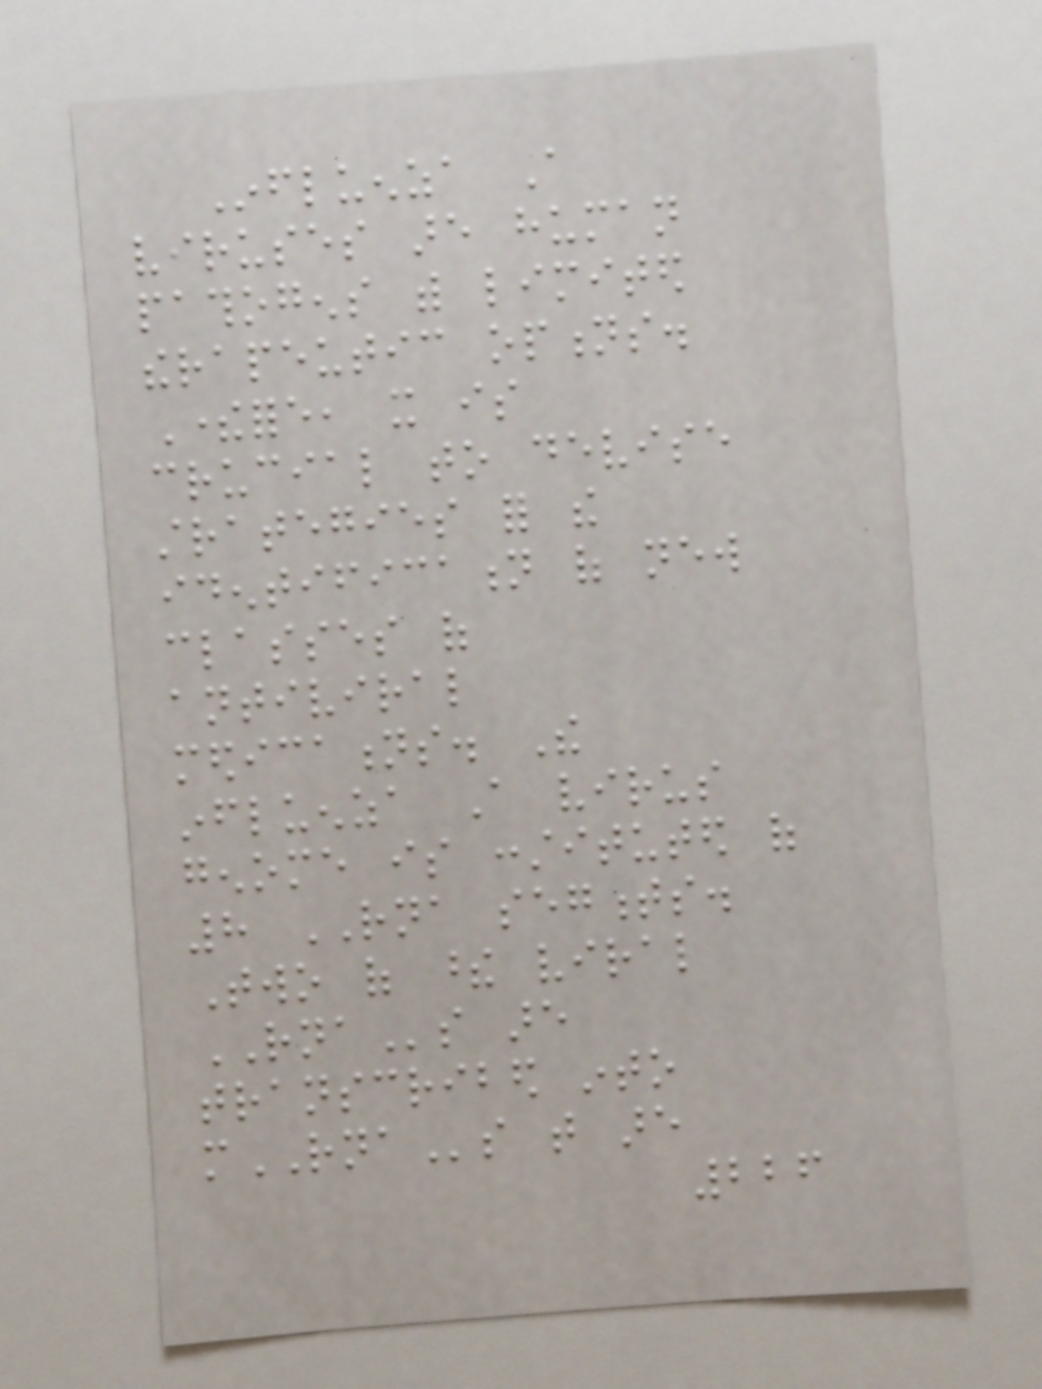Influenza A
viruses are human
pathogens with limited
therapeutic options.
Therefore, it is
crucial to devise
strategies for the
identification of new
classes of
antiviral
medications. The
influenza A virus
genome is constituted of
8 RNA segments.
Two of these viral
RNAs are
transcribed into
mRNAs that are
226
